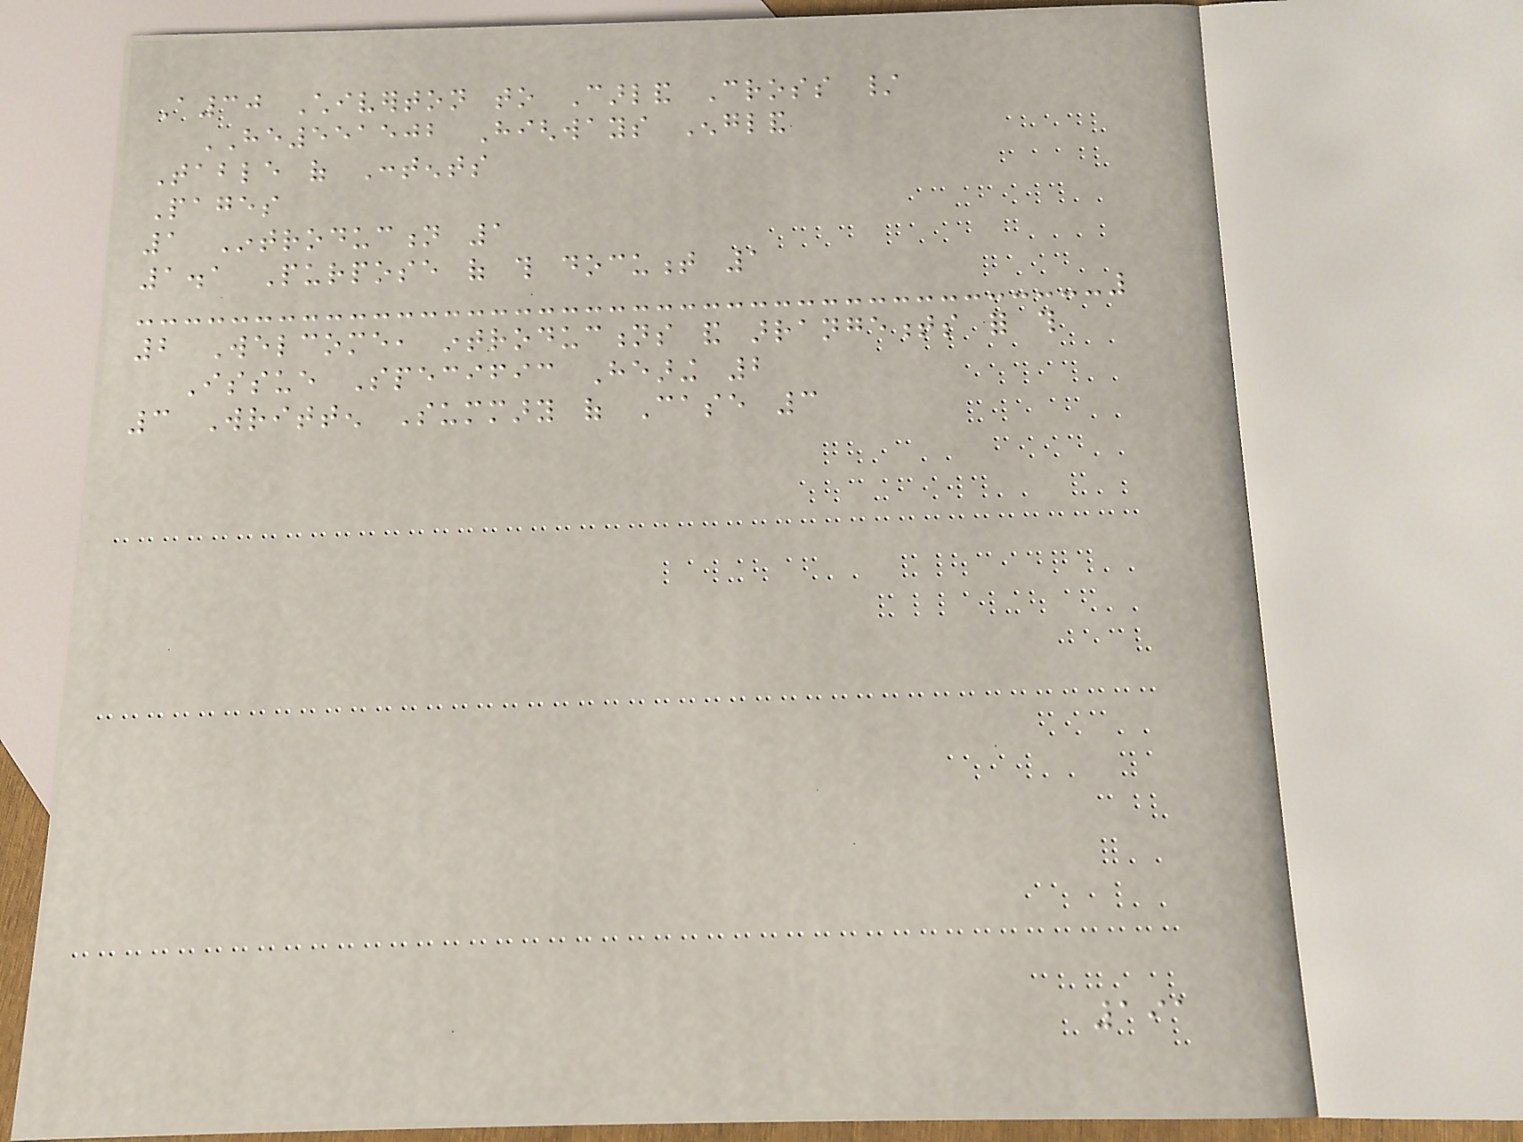A30 Chiverton to Carland Cross /
HE551502 Highways England
Table of Contents
Pages
1 Introduction 1
1.1 Purpose of this document 1
2 Welcome, introductions and arrangements for this
Issue Specific Hearing 2
3 Written Summary of Case 3
191
